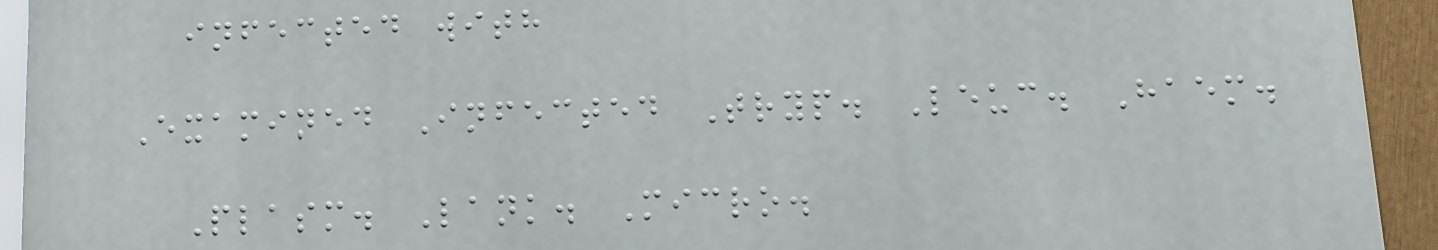infected with
Examined Infected Tryp. Leuc. Haem.
Plasm. Lank. Micro.
